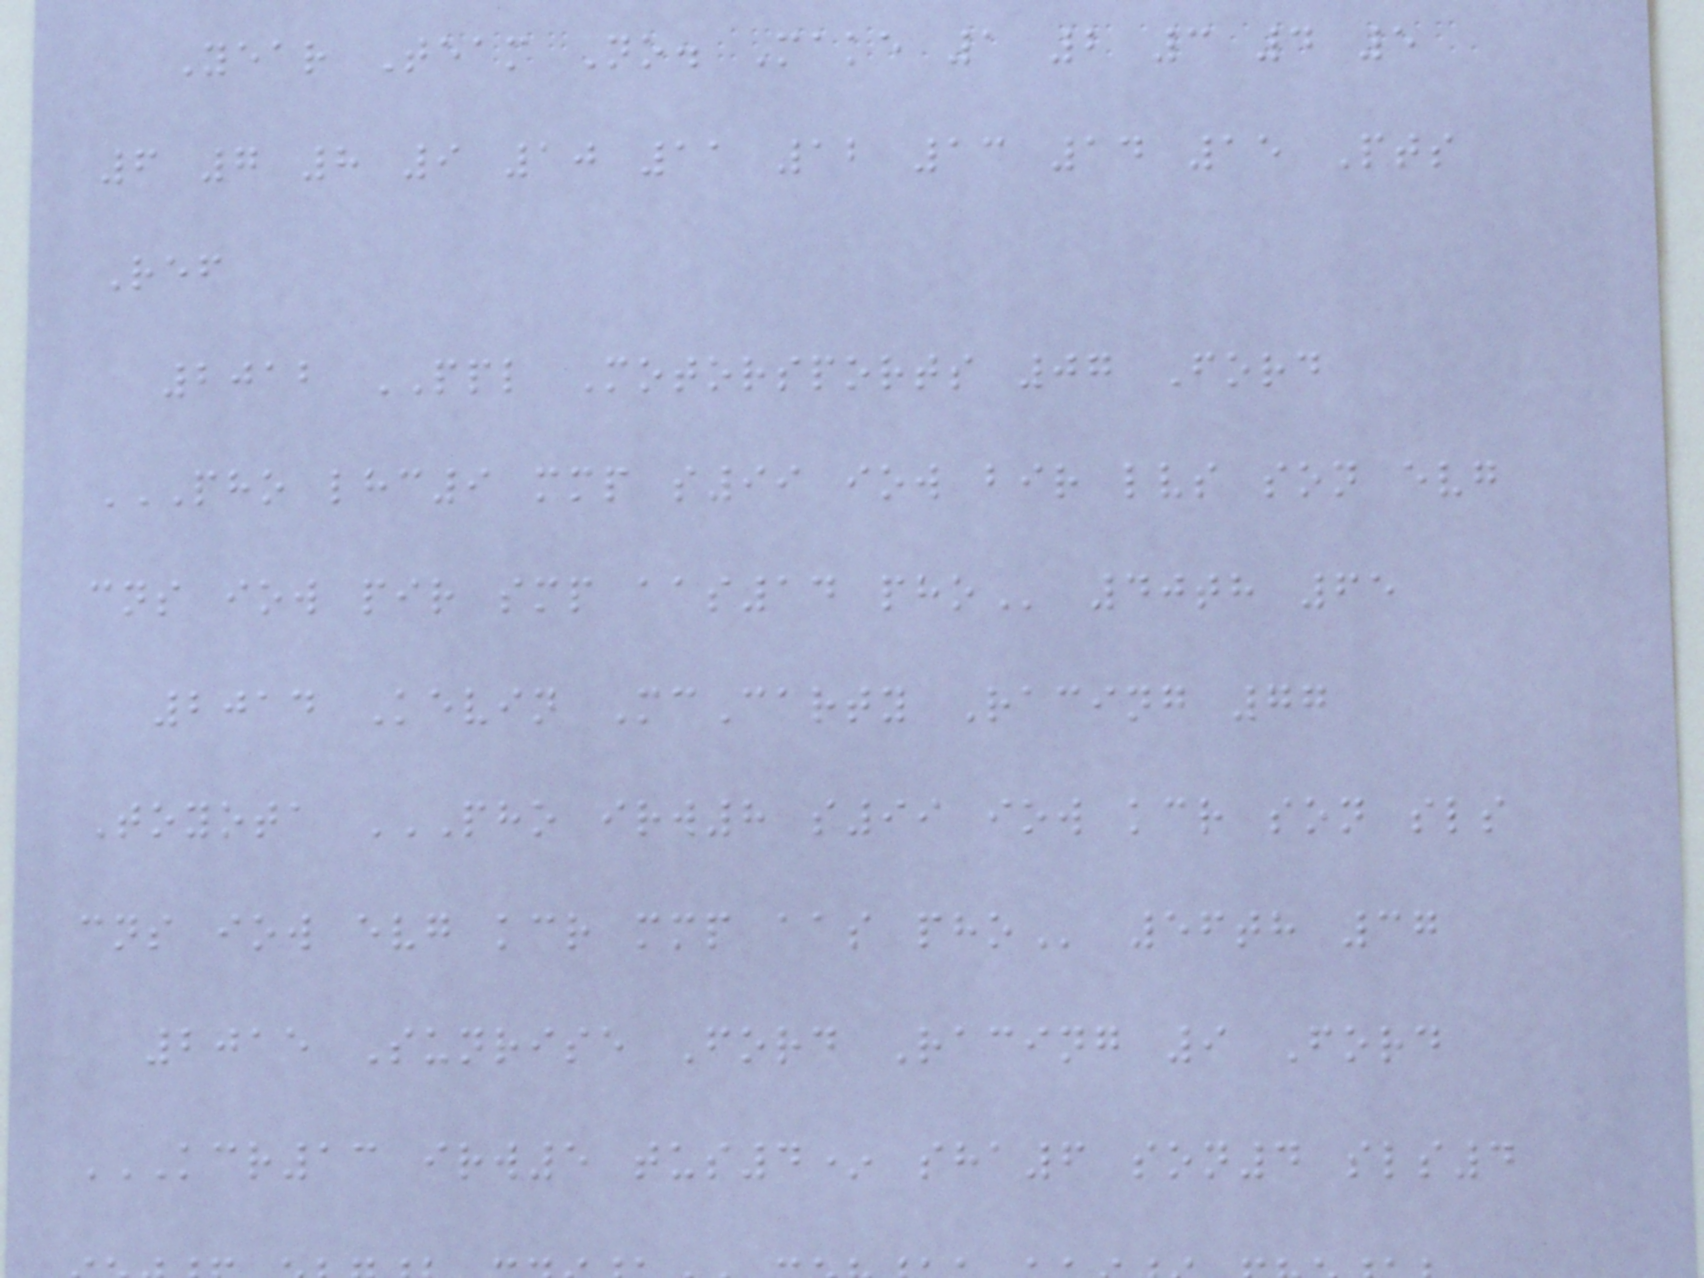Year Team No. Make 1 2 3 4 5
6 7 8 9 10 11 12 13 14 15 Pts
Ref
2012 PPL Motorsports 07 Ford
PHO LHC9 MMP S99 IOW BIR LVS SON EVG
cns iow pir smp aas14
2014 Kevin McCarty Racing 77
Toyota PHO IRW8 S99 IOW KCR SON SLS
cns iow evg kcr mmp aas
2015 Sunrise Ford Racing 9 Ford
KCR13 IRW5 TUS4* SHA6 SON4 SLS4
